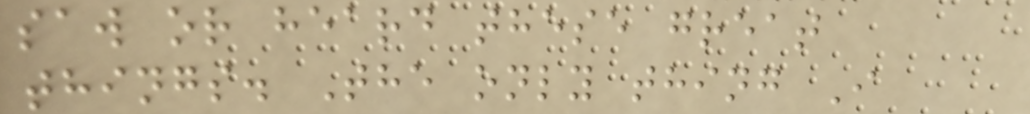saw or heard these great
things. The only thing I
